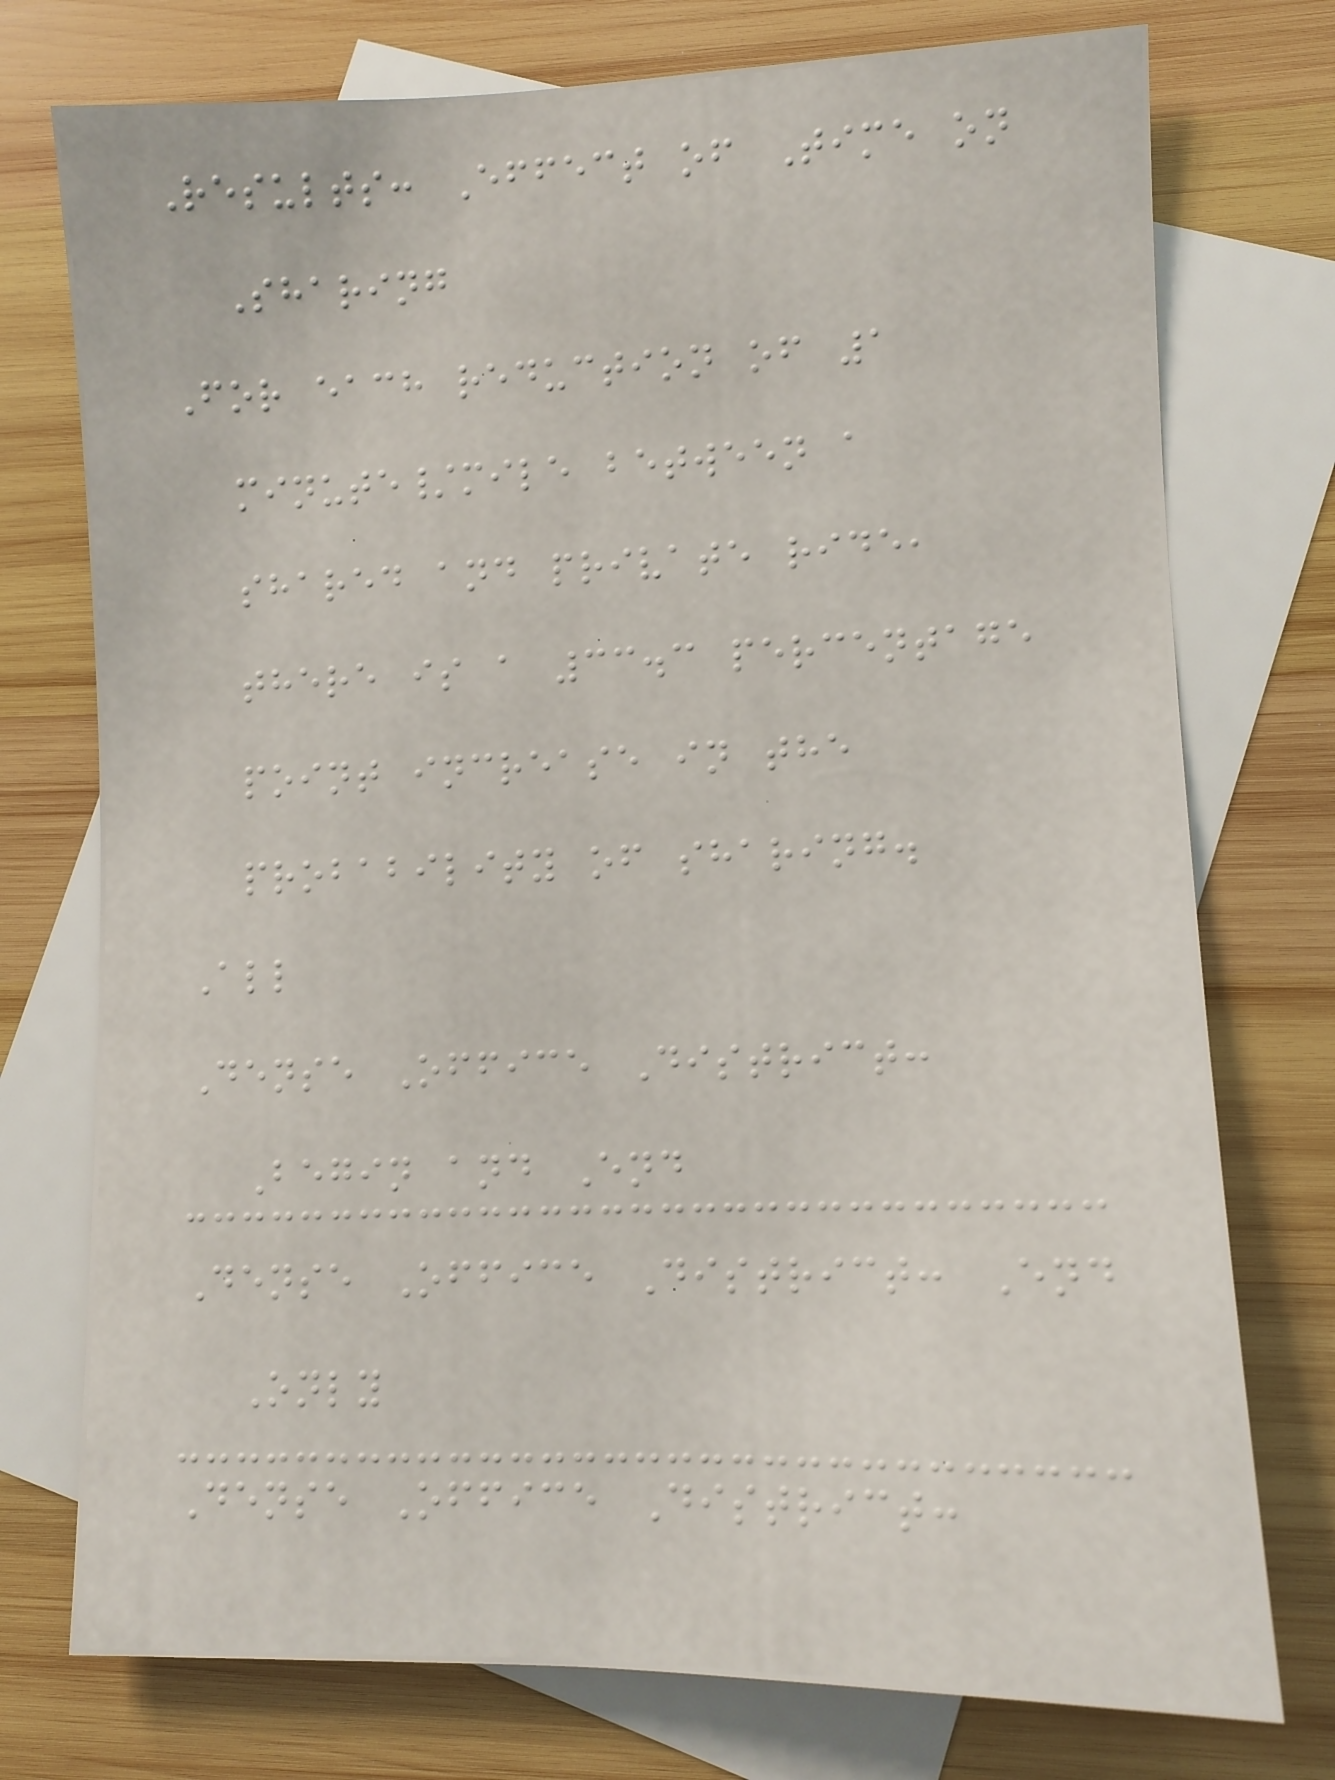Results: Effect of Time on
Sharing
For each reduction of 1
minute/mile between a
shared and private ride,
there is a 33.3 percentage
point increase in the
probability of sharing.
All
Dense Office District:
Begin and End
Dense Office District: End
Only
Dense Office District:
